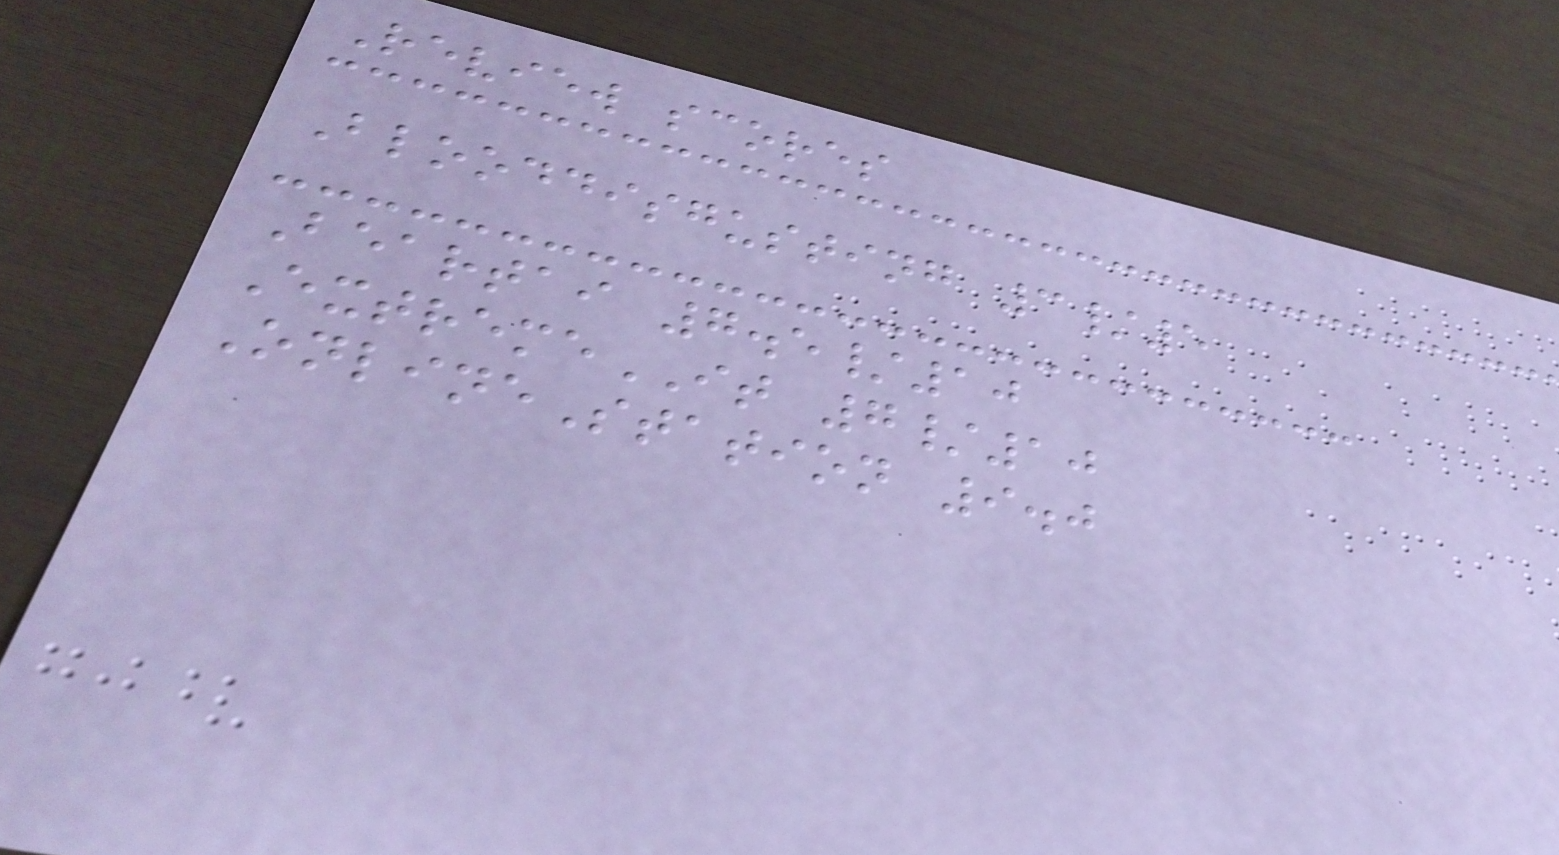Review scores
Blooddisgusting 3/5
Beartai 7.5/10
ExtremeIT 7/10
OnlineStation 9.0
